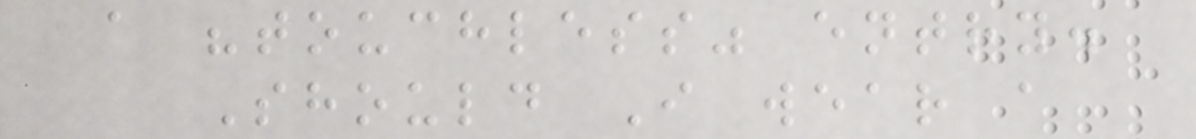a "touchless" entry.
Should I wear a
